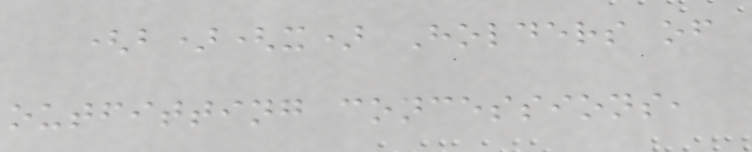(b)(x) Holders of
outfitting concessions,
